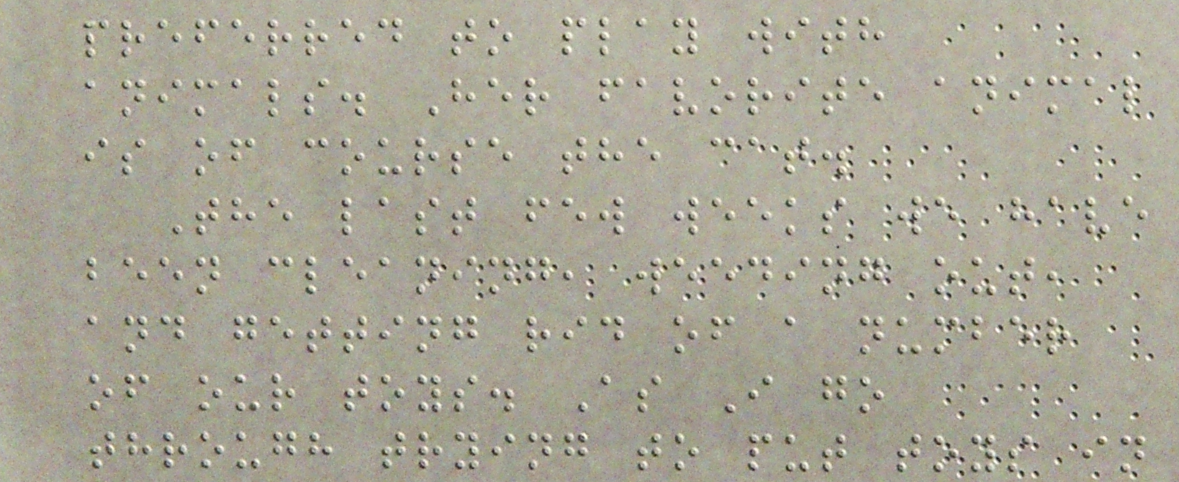preferred to play with
animals. Her favorite animal
is of course the cat.
The last few weeks we have
been cleaning, weeding out,
and getting rid of a number
of our toys. As I go
through trying to put toys in
